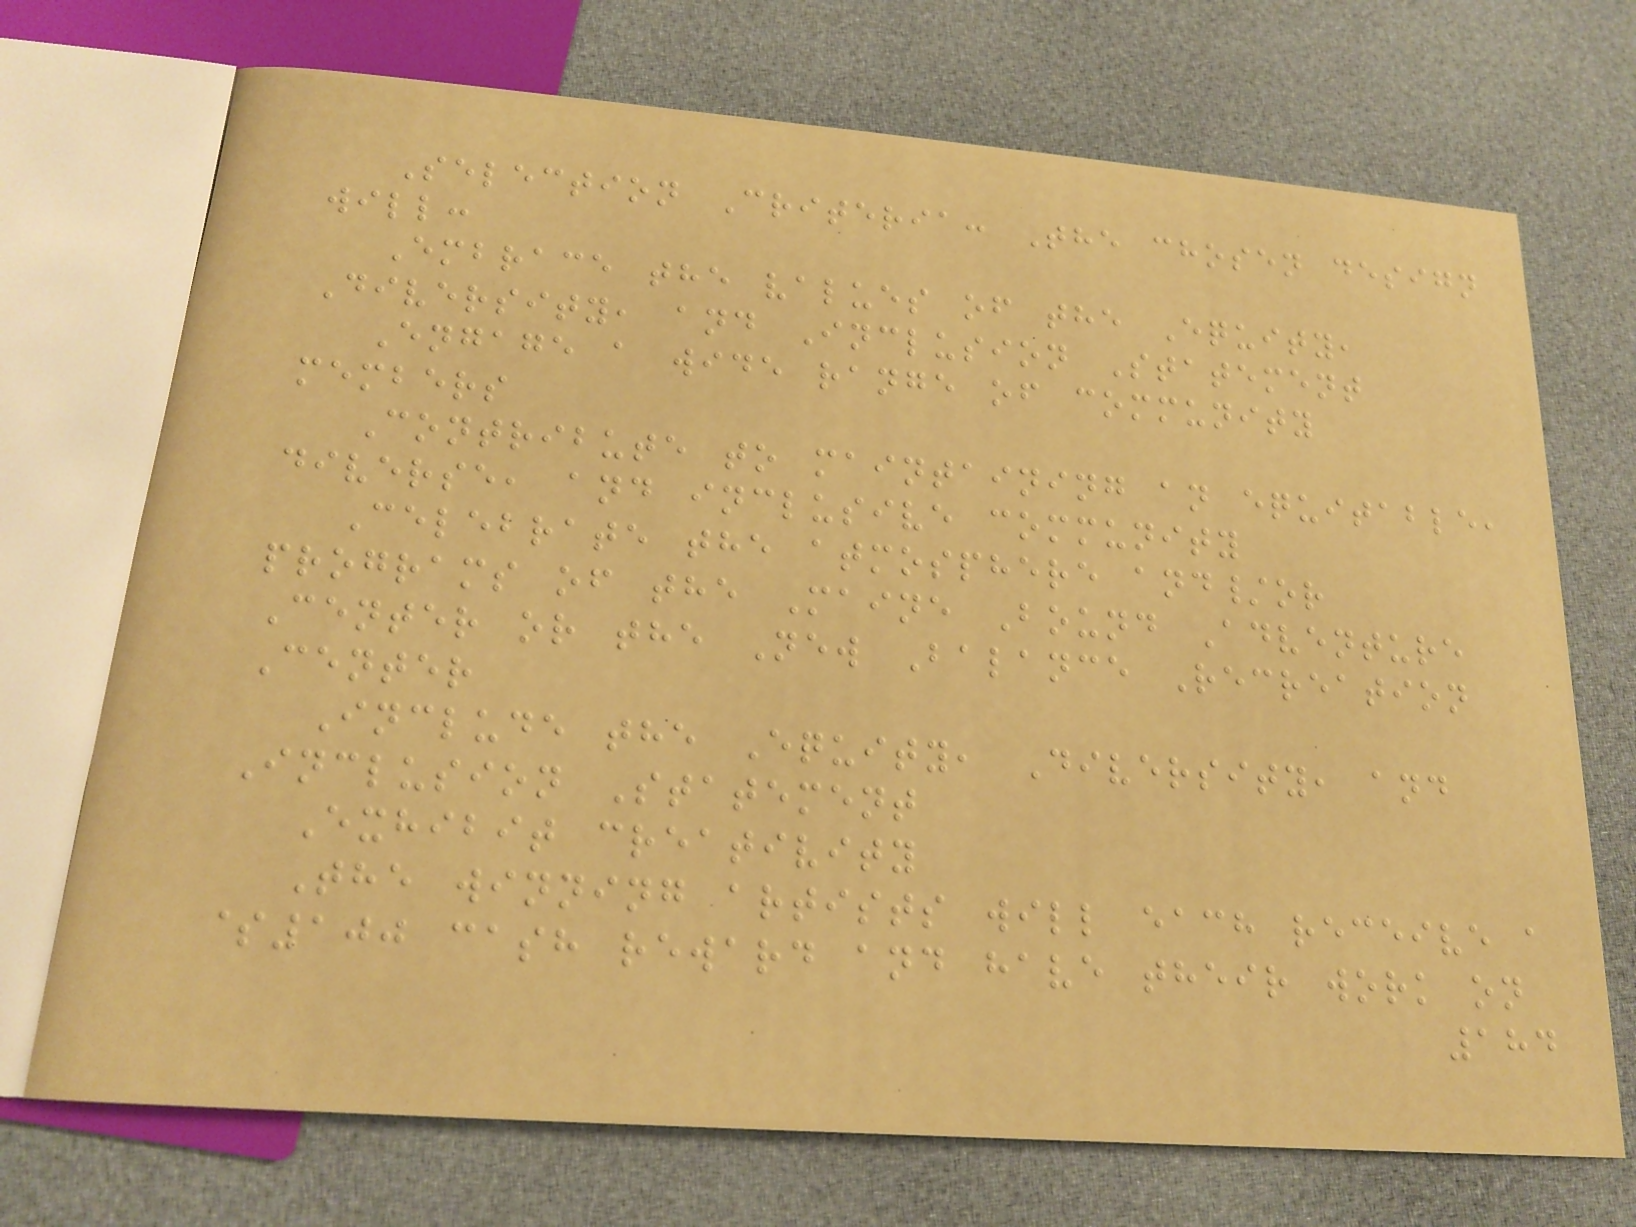Selection Criteria: The chosen design
will:
Embrace the values of the Equity,
Diversity, and Inclusion Statement
Engage a wide range of community
members
Contribute to maintaining an equitable,
diverse, and inclusive community
Celebrate the atmosphere and/or
programs of the Maine Bound Adventure
Center or the New Balance Recreation
Center
Include the Equity, Diversity, and
Inclusion Statement
Exhibit creativity
The winning artists will each receive a
$100 cash reward and have their work on
184
